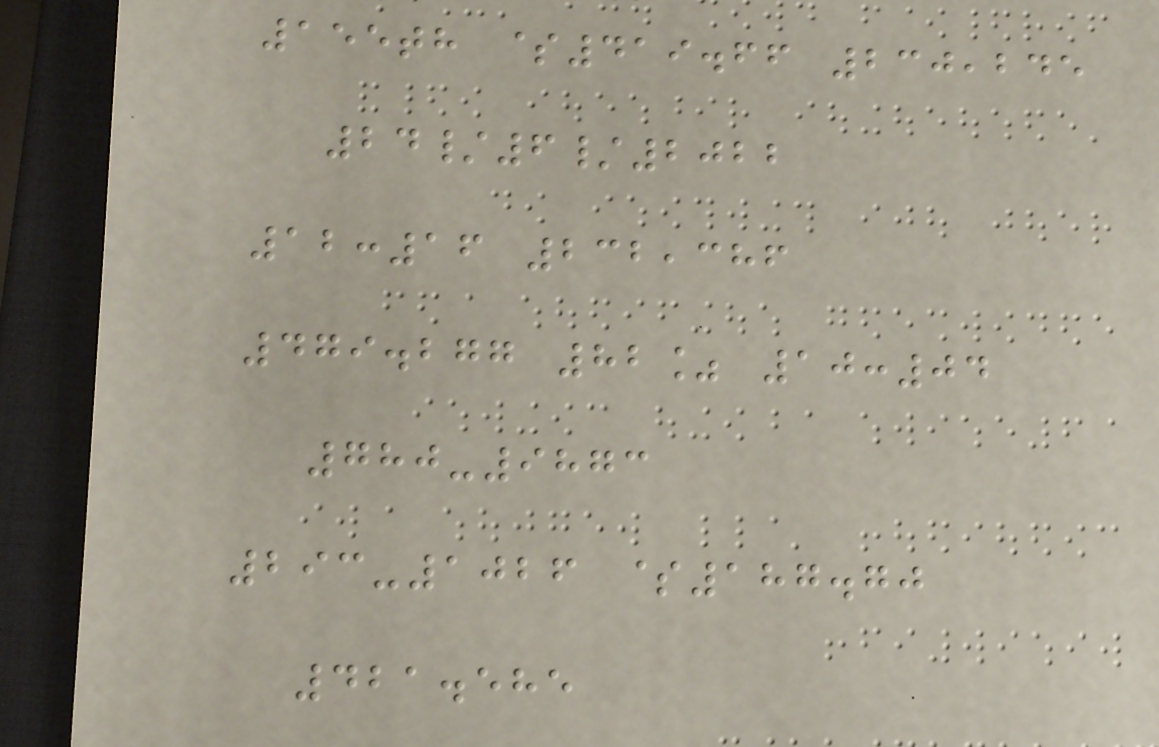155th $419.66 230,245
24/6/2022
12:16 232,386
479.277 82% 10:04
780-9873
293-1026 $187.70
421.585
